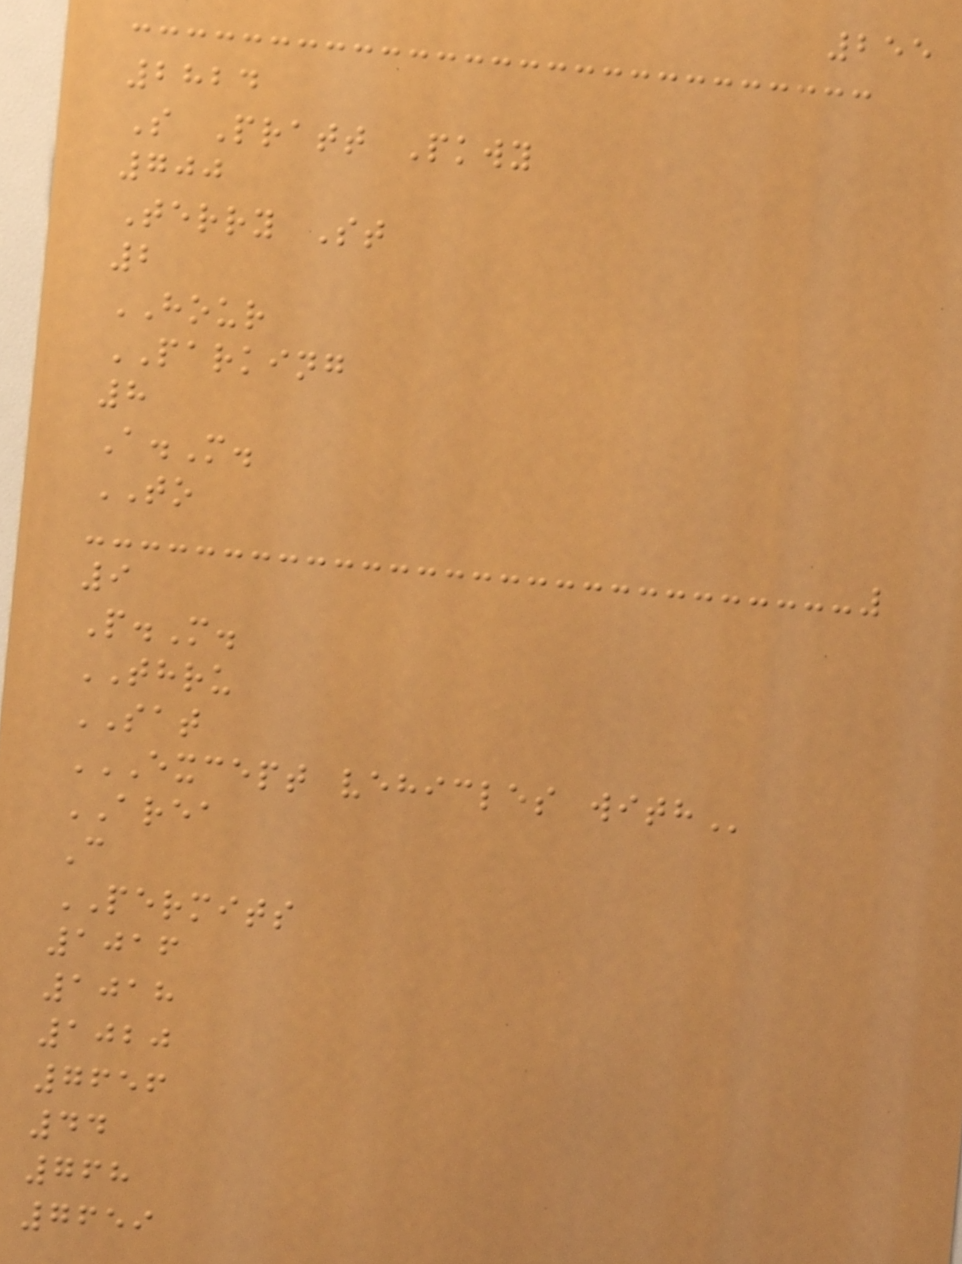255
2824
S Pratt Pkwy
700
Terry St
2
HOUR
PARKING
8
A.M.
TO
9
P.M.
THRU
SAT
EXCEPT VEHICLES WITH
AREA
C
PERMITS
1016
1018
1020
7656
44
768
7659
